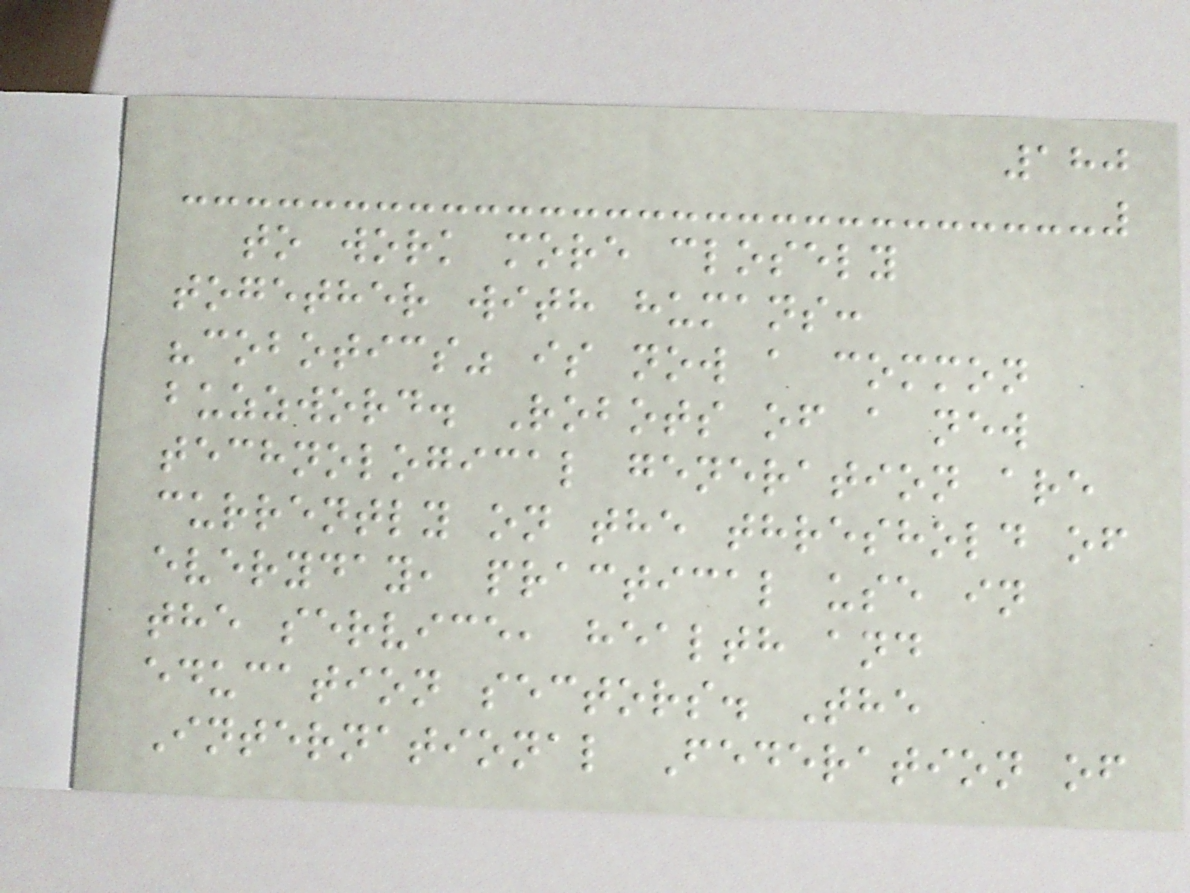180
to work more closely
together with humans:
"cobotics" is now a common
buzzword. Robots of a new
technological generation are
currently on the threshold of
everyday, practical use in
the service, health and
education sectors. The
International Federation of
